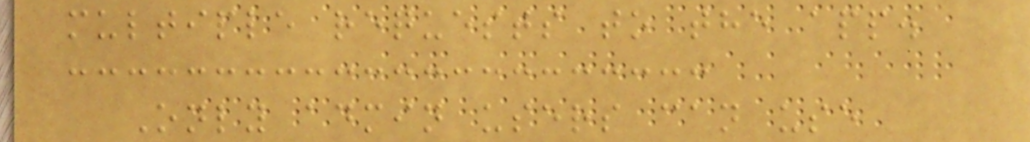multiple requests to the app.
Only admin users can use
